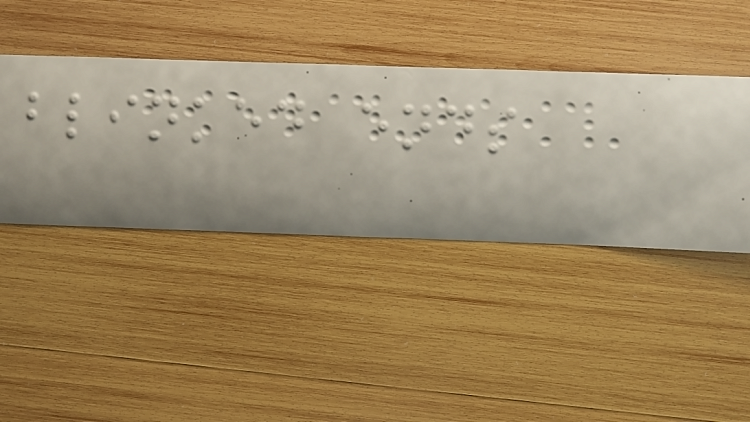blinked ends
